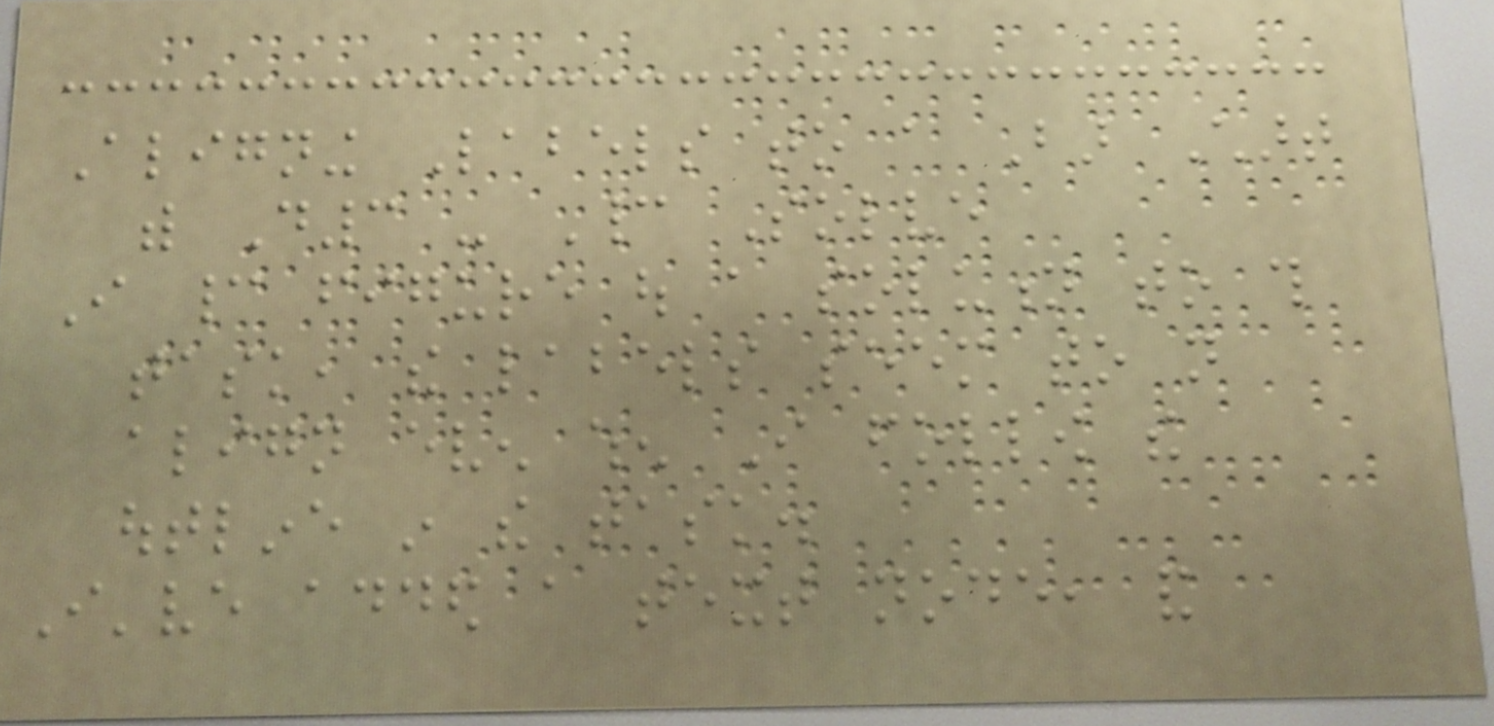Aligning Labels to a Bar Chart
with D3 - Cannot Solve
I cannot figure out a solution to this
task, the labels seem to not
align even when I follow the
outline in the task.
I've added a text node, and
